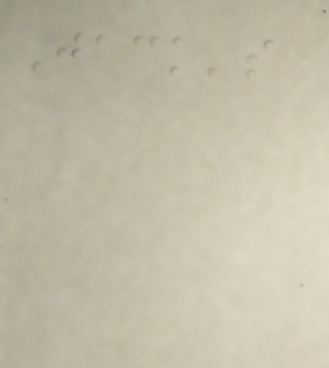Jack's
